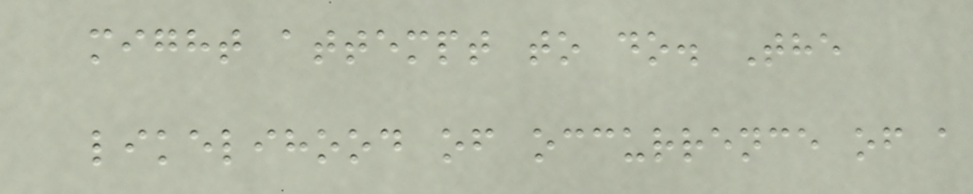might attempt to do. The
likelihood of occurrence of a
